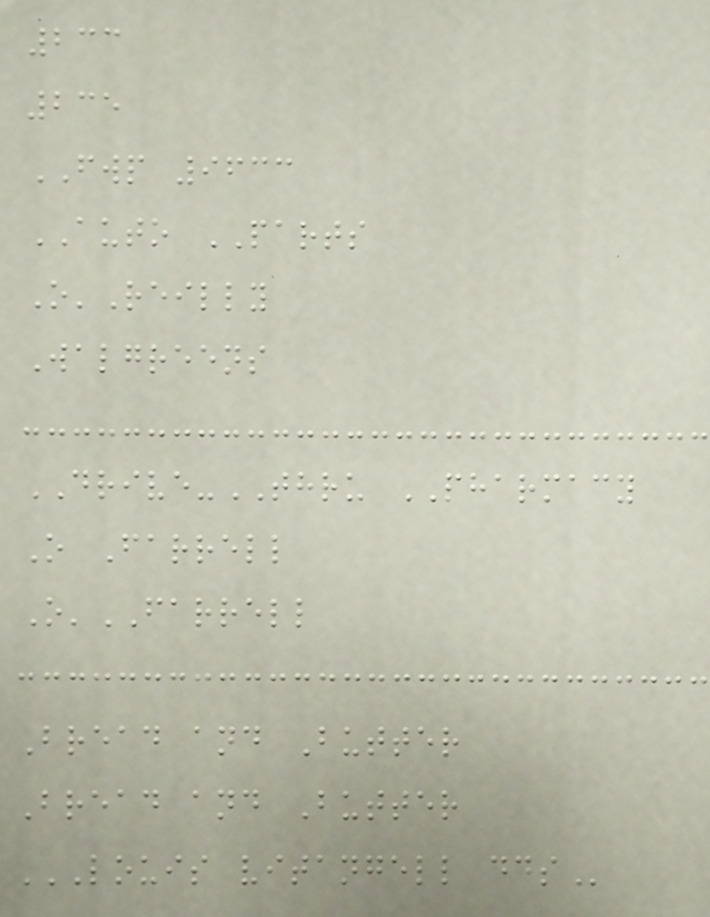233
235
FWP 9633
AUTO PARTS
O'Reilly
Walgreens
DRIVE-THRU PHARMACY
O Farrell
O'FARRELL
Bread and Butter
Bread and Butter
LOUIS VITANGELL DDS
